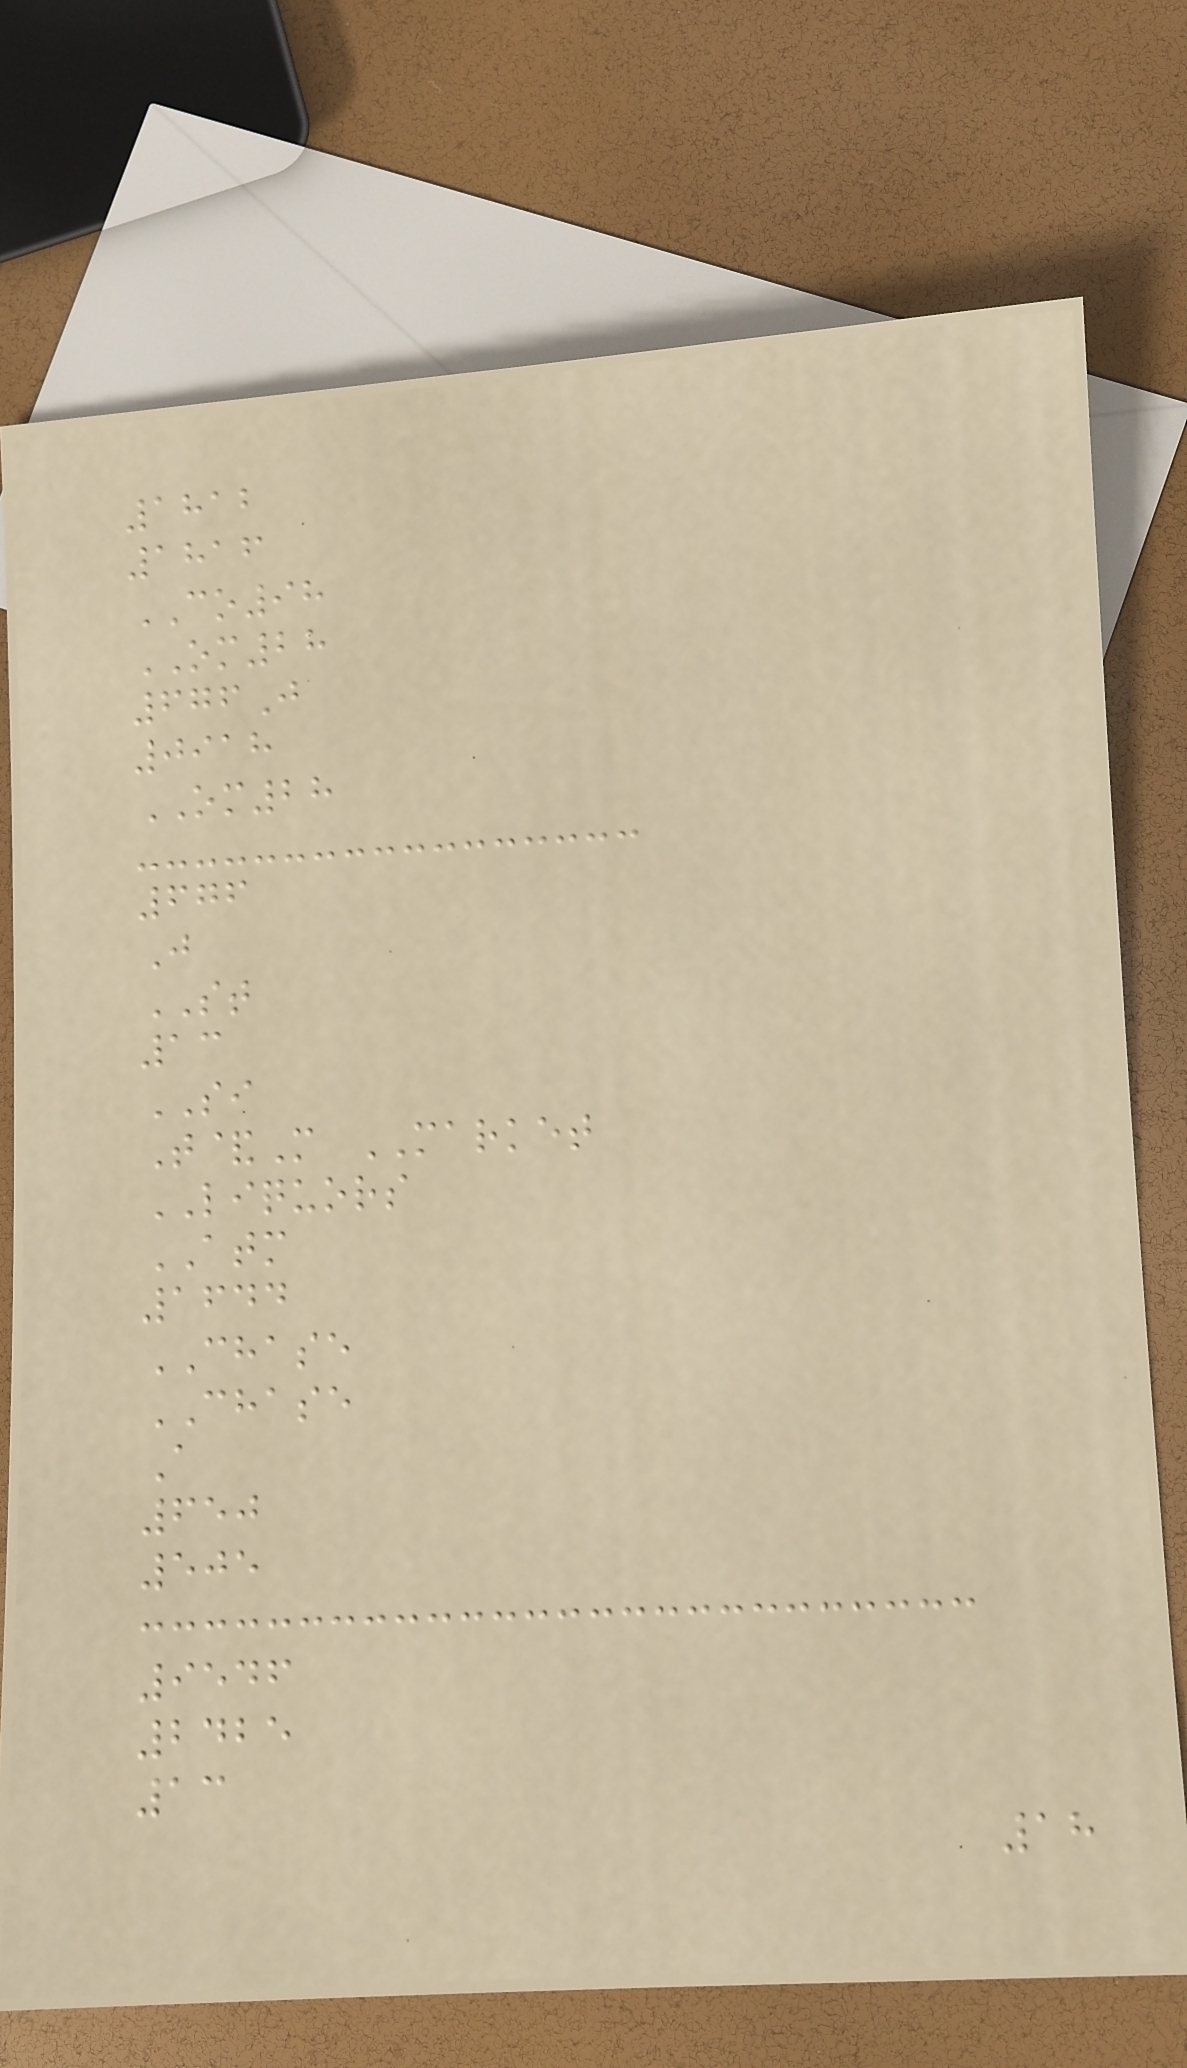1812
1816
CO98
OM28
676J
0918
OM28
676
J
ST
13
SI
T&M MARKET
LIQUORS
ATM
1644
CHASE
CHASE
A
650
505
9546
2425
13
18
